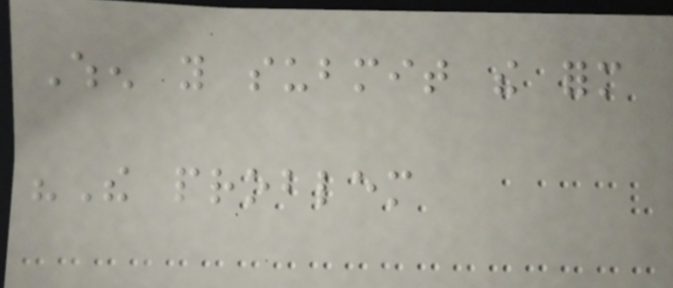When you submit the form
"The problem
